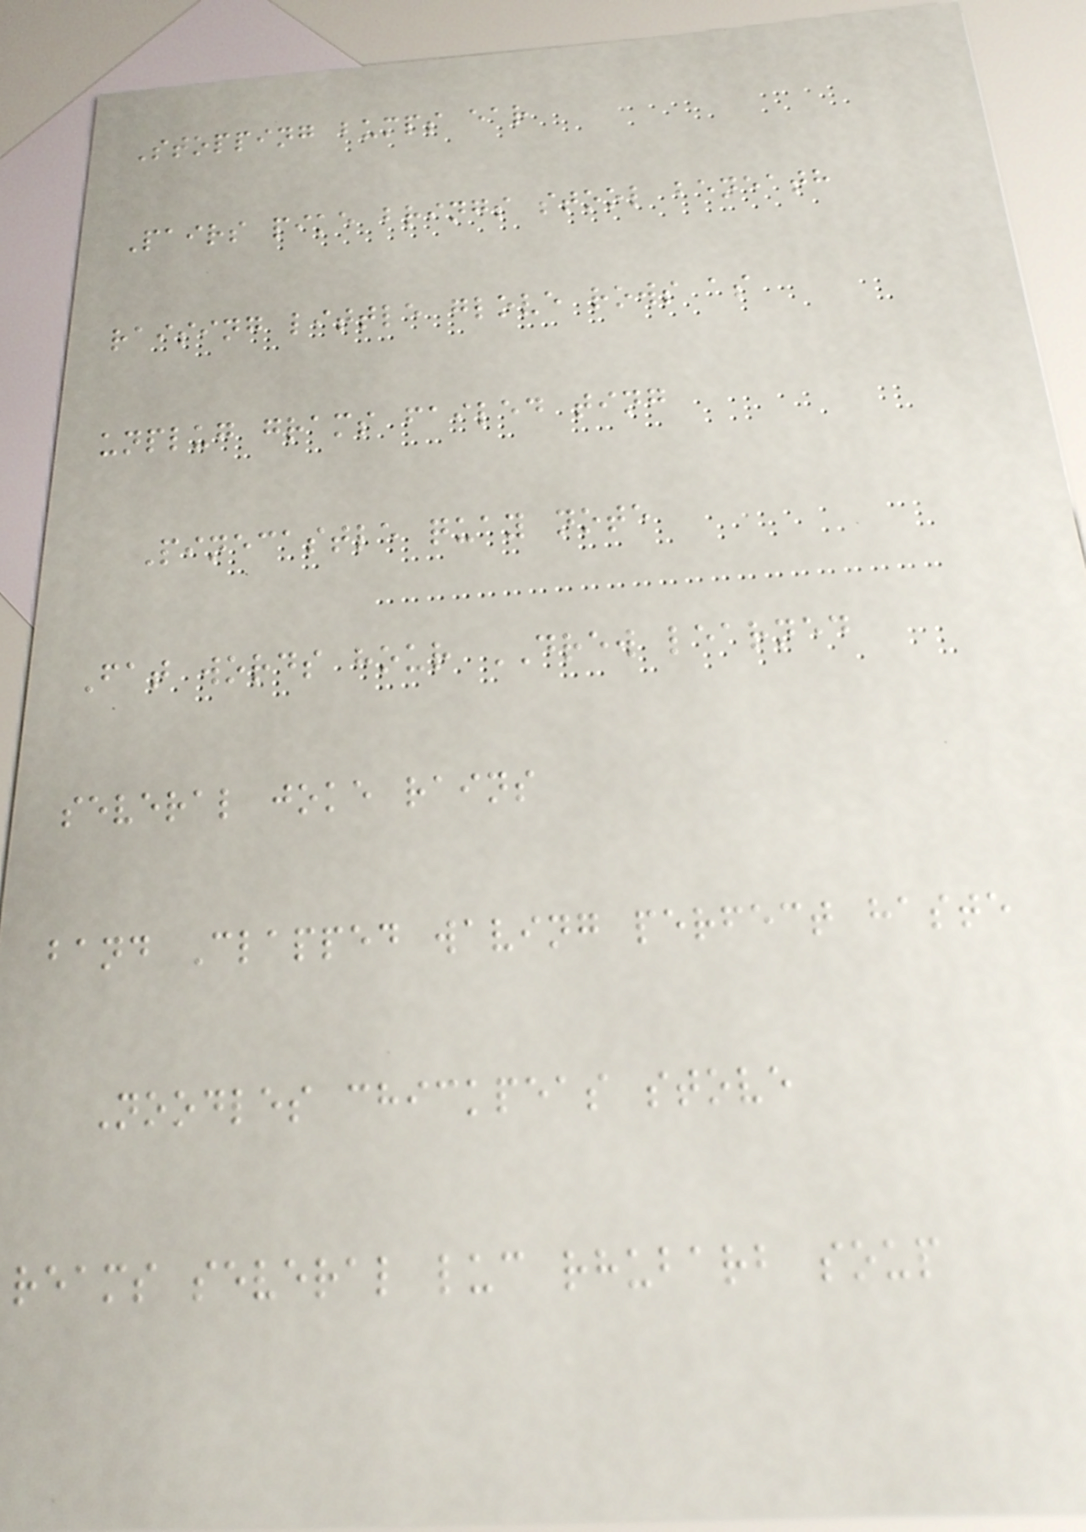Stopping bumps ear
Pairs pike brings stool beneath
raising little glove rows as
unplug grams failed ting
Pinecastle quay note
Fat words hour DREW learned
several joke rains
band Clapped waving perfect haste
Noodles chickpeas stove
reams several luc rhubarb soup
